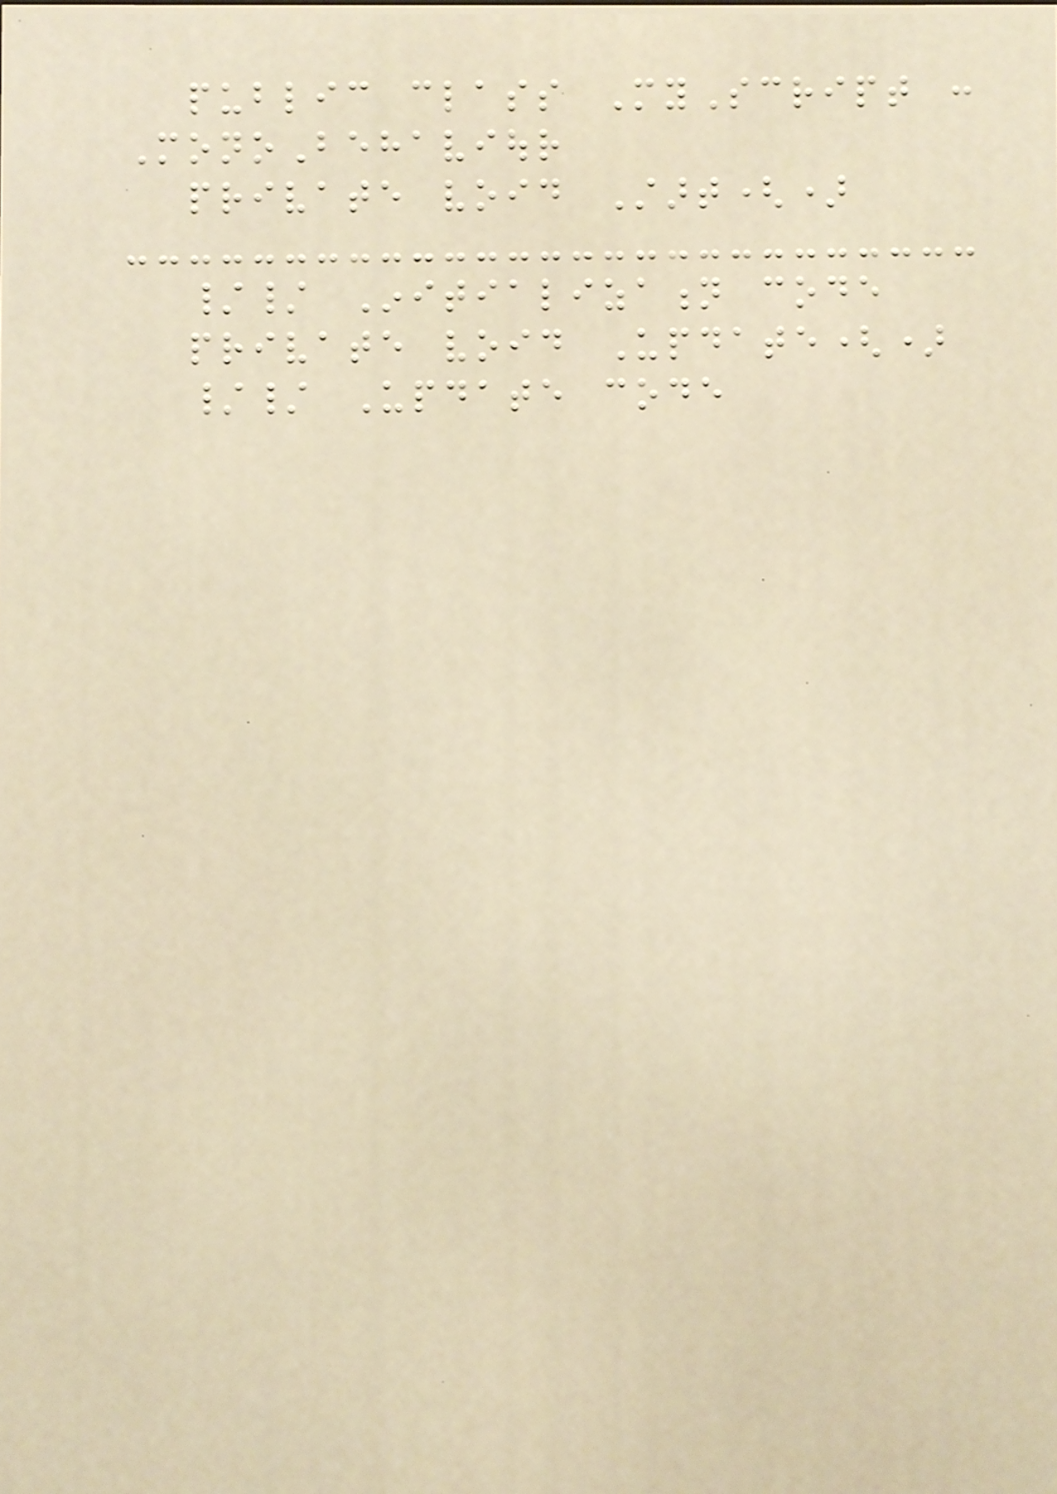public class MyScript :
MonoBehaviour
private void Start()
// Initialization code
private void Update()
// Update code
